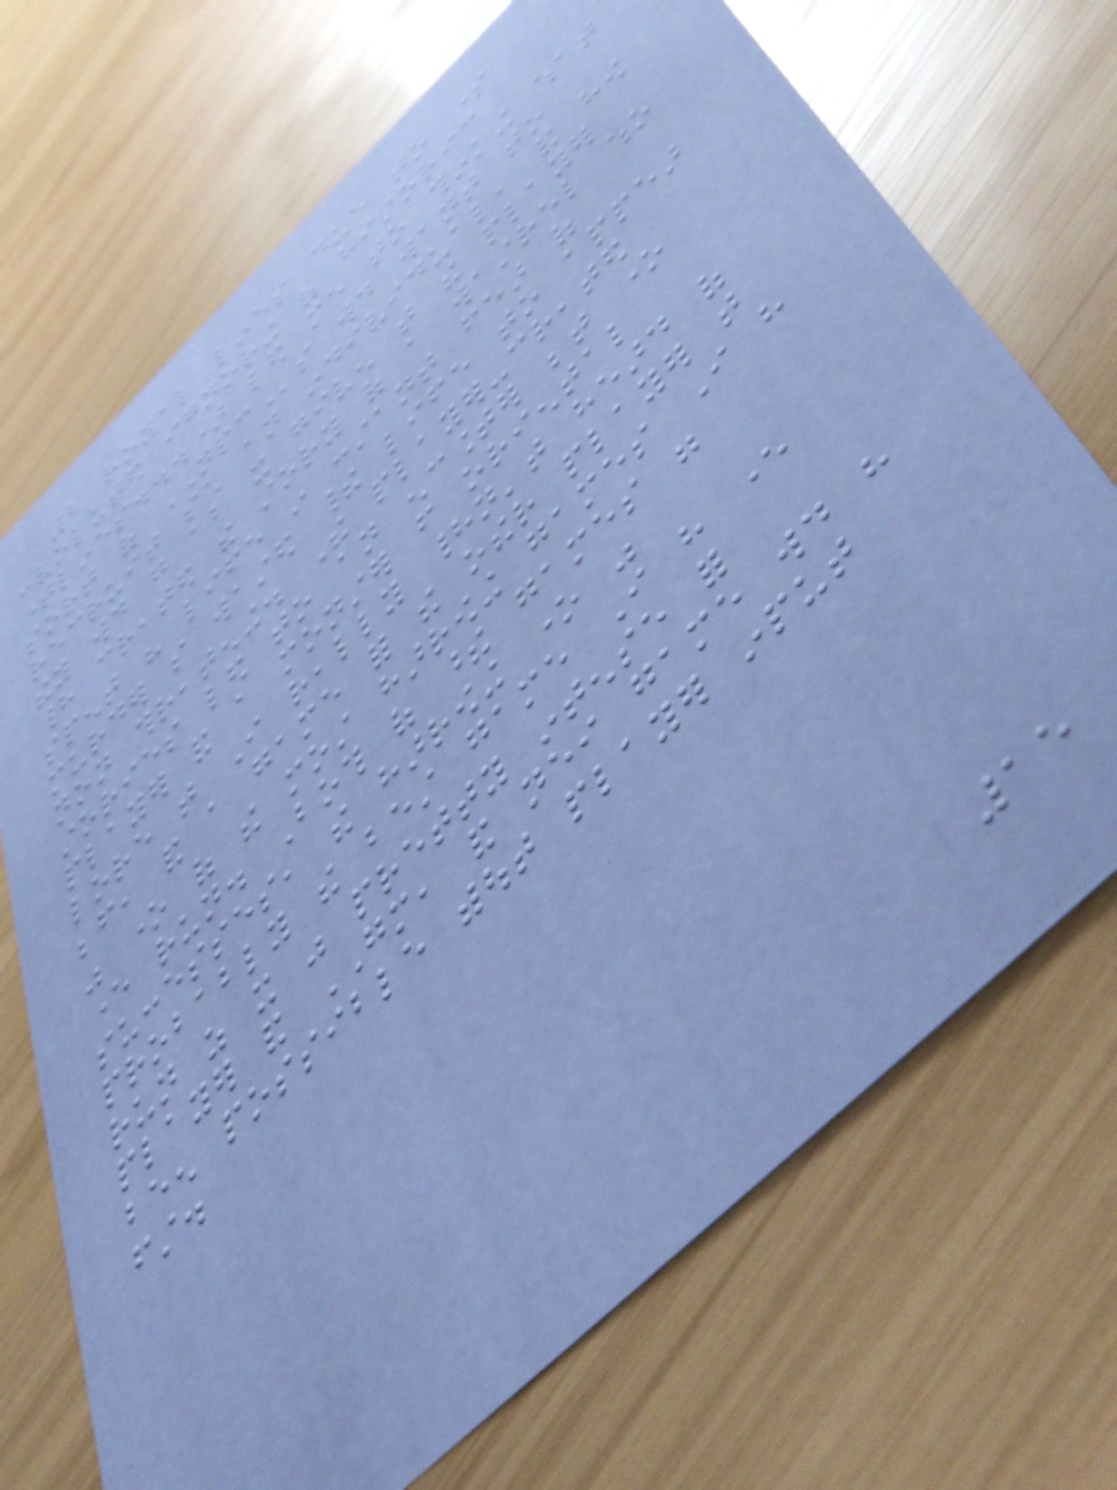2 royal lines due to some
convoluted ignoring of historic
timelines...) led me to thinking what
sort of NPCs would want to
recruit such an individual, and how
they would go about it given that the player
had created the story of a wastrel who
spent his life in constant fear of
murder so wasted their life to appear
non threatening. The player-created
stories led to an encounter between one
player and a monster from oriental
lore that I really hadn't heard of
before, and a game for the other player that
was one of the most harrowing games I have
ever run. Both of these games were
successes, the harrowing one was
probably the best game I have ever
run as it was pretty intense for
player and GM, and neither game would have
been possible without player input
first.
15
